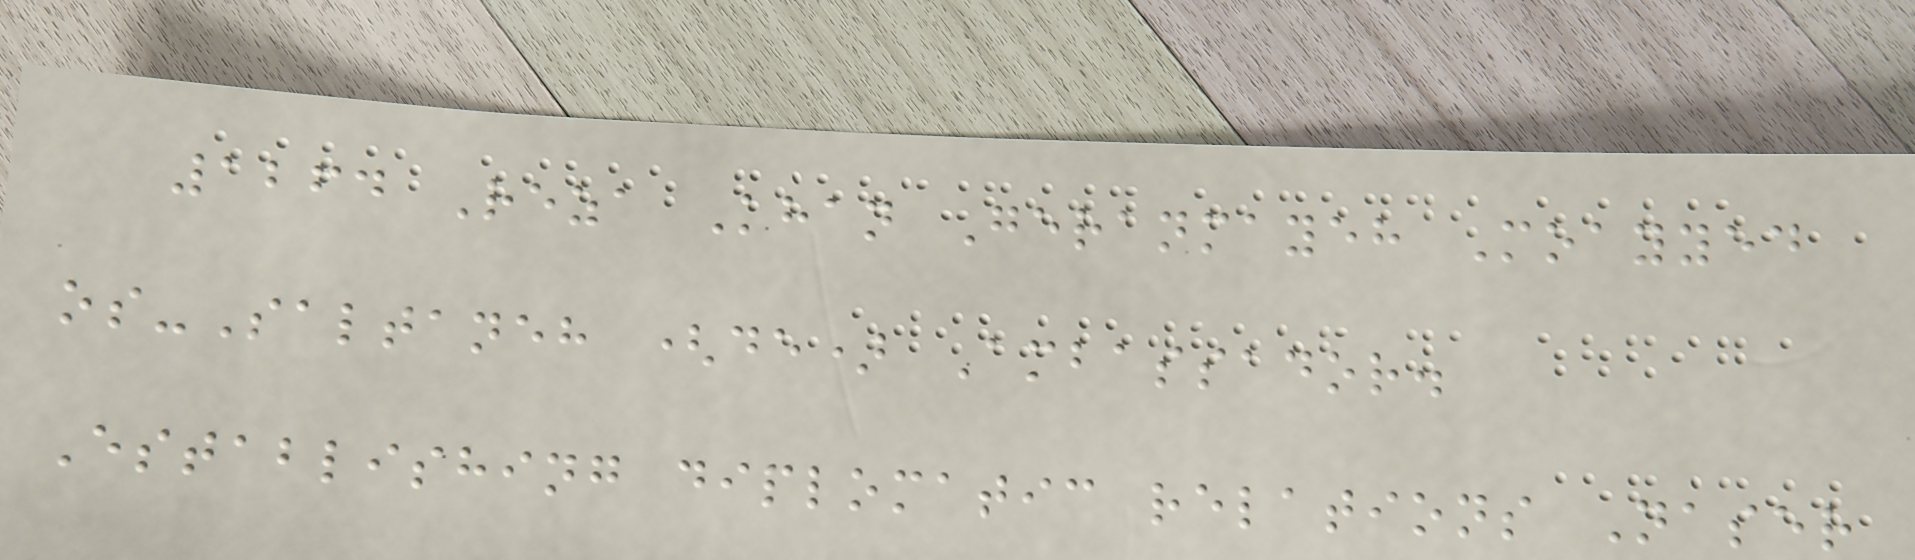1264 Reza Khan Geranmayeh Moayyed
os-Saltaneh (de) Ambassador.
Establishing diplomatic relations Naser
